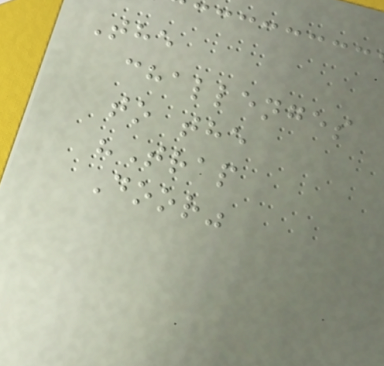The
challenges
to the
"Trap
Door"
